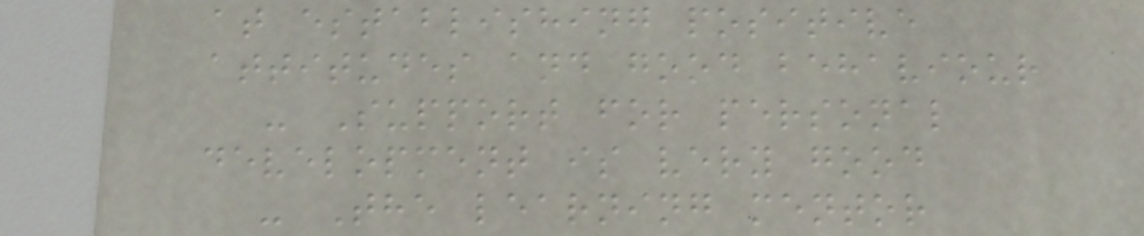at establishing positive
attitudes and good behaviour
- Support for personal
development is very good
- The learning mentor
